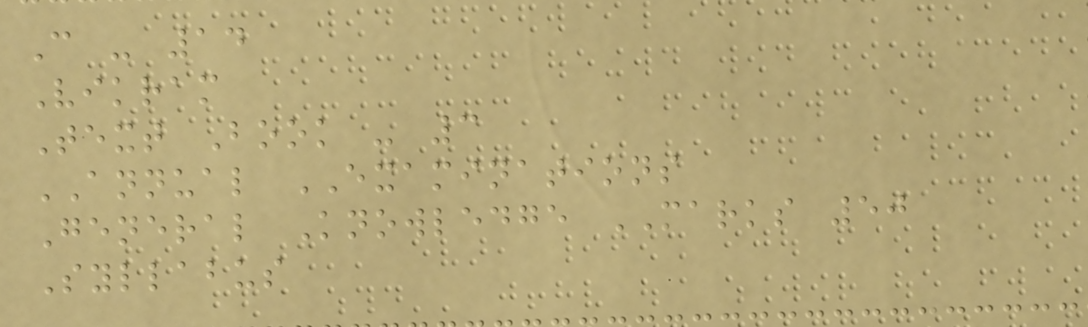C - 14
Vikram
Text Book - 3
ANNUAL EXAMINATIONS
General Knowledge MARKS 50
Syllabus
